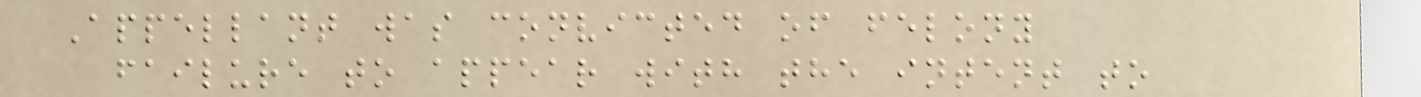Appellant was convicted of felony
failure to appear with the intent to
